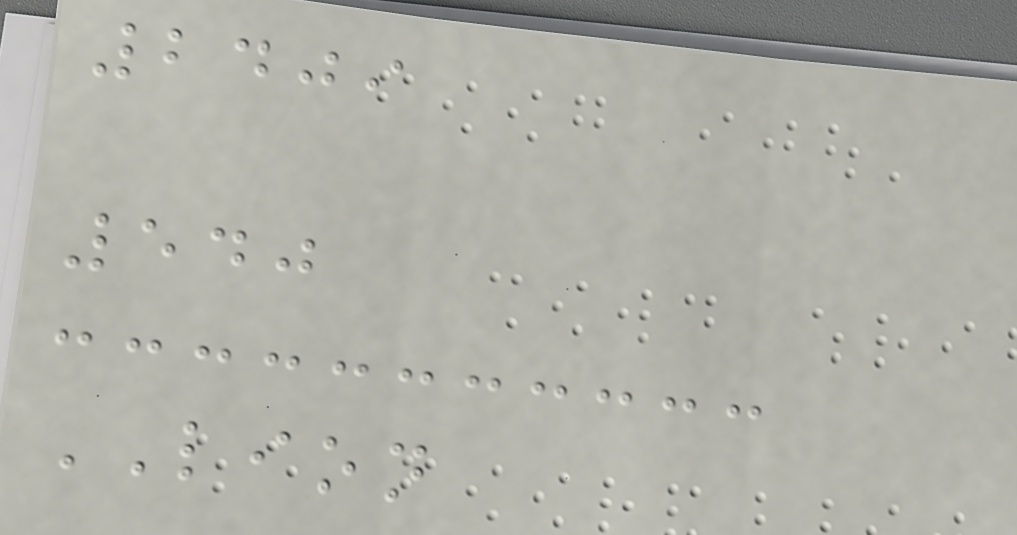2409
540
LION
